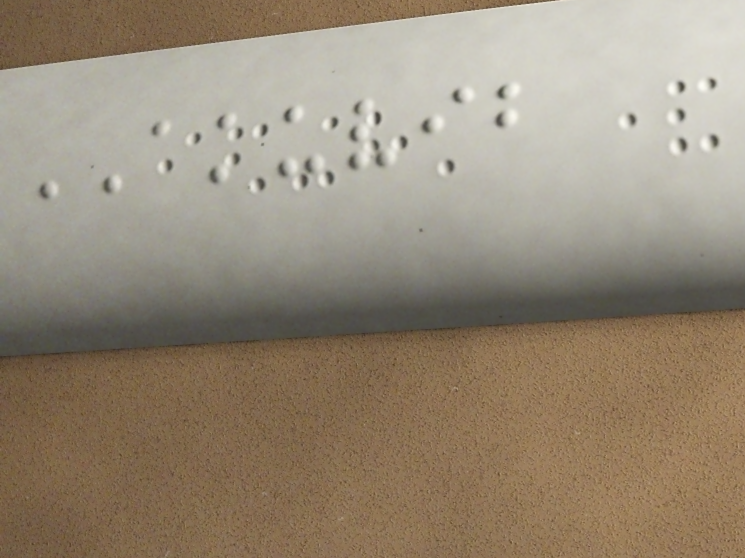AKUVIB
